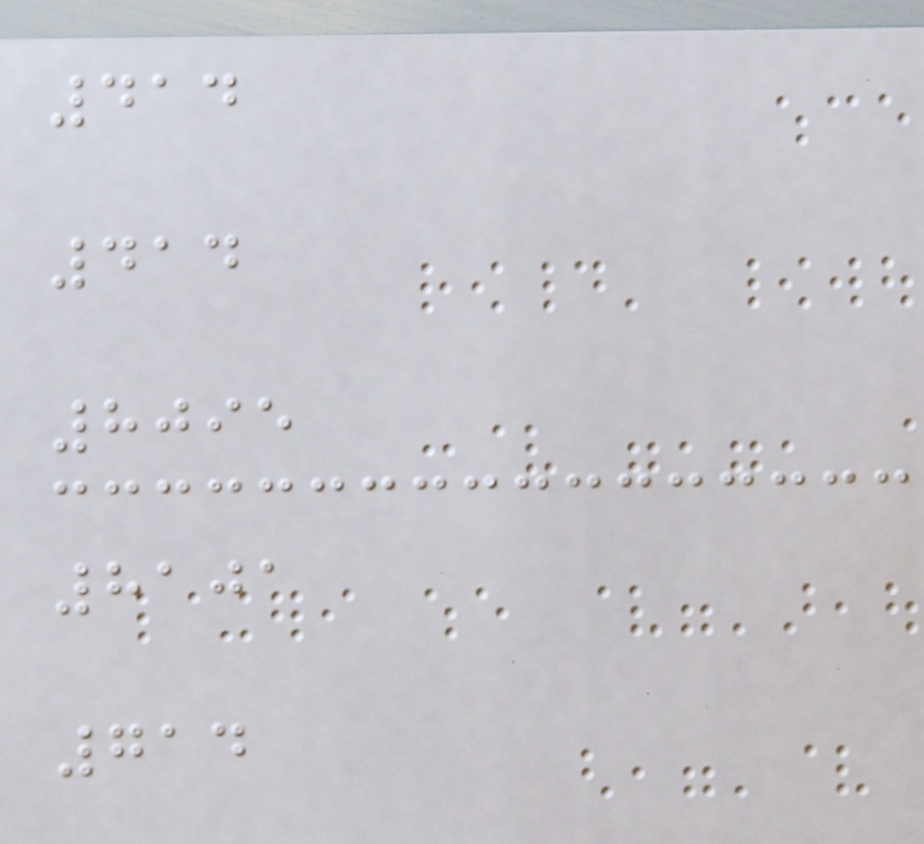414
414
8095
8101
714
